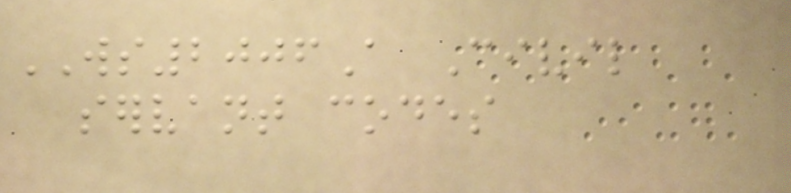WS2006A Civil
servant codes
